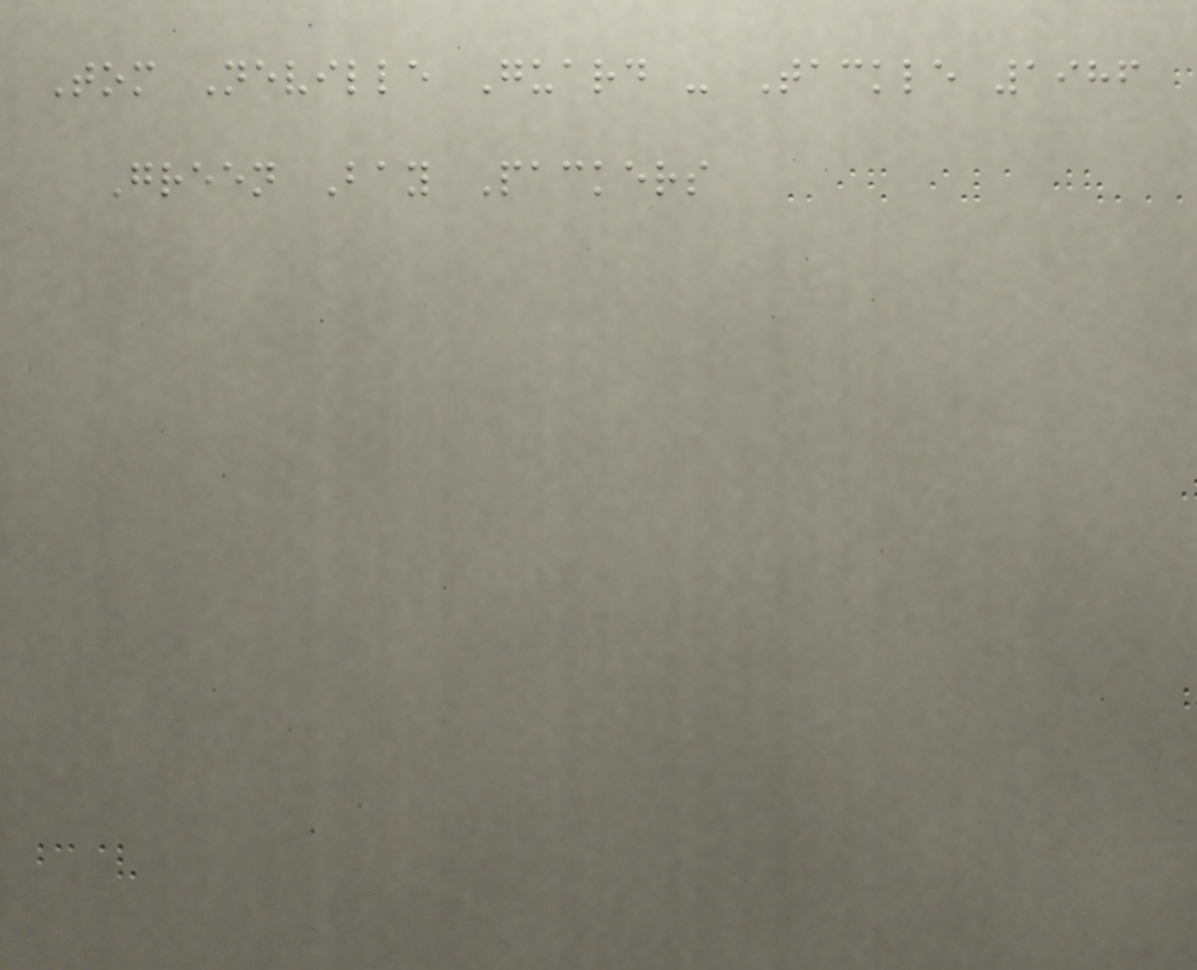Tom Neville Guard - Tackle 1986
Green Bay Packers
